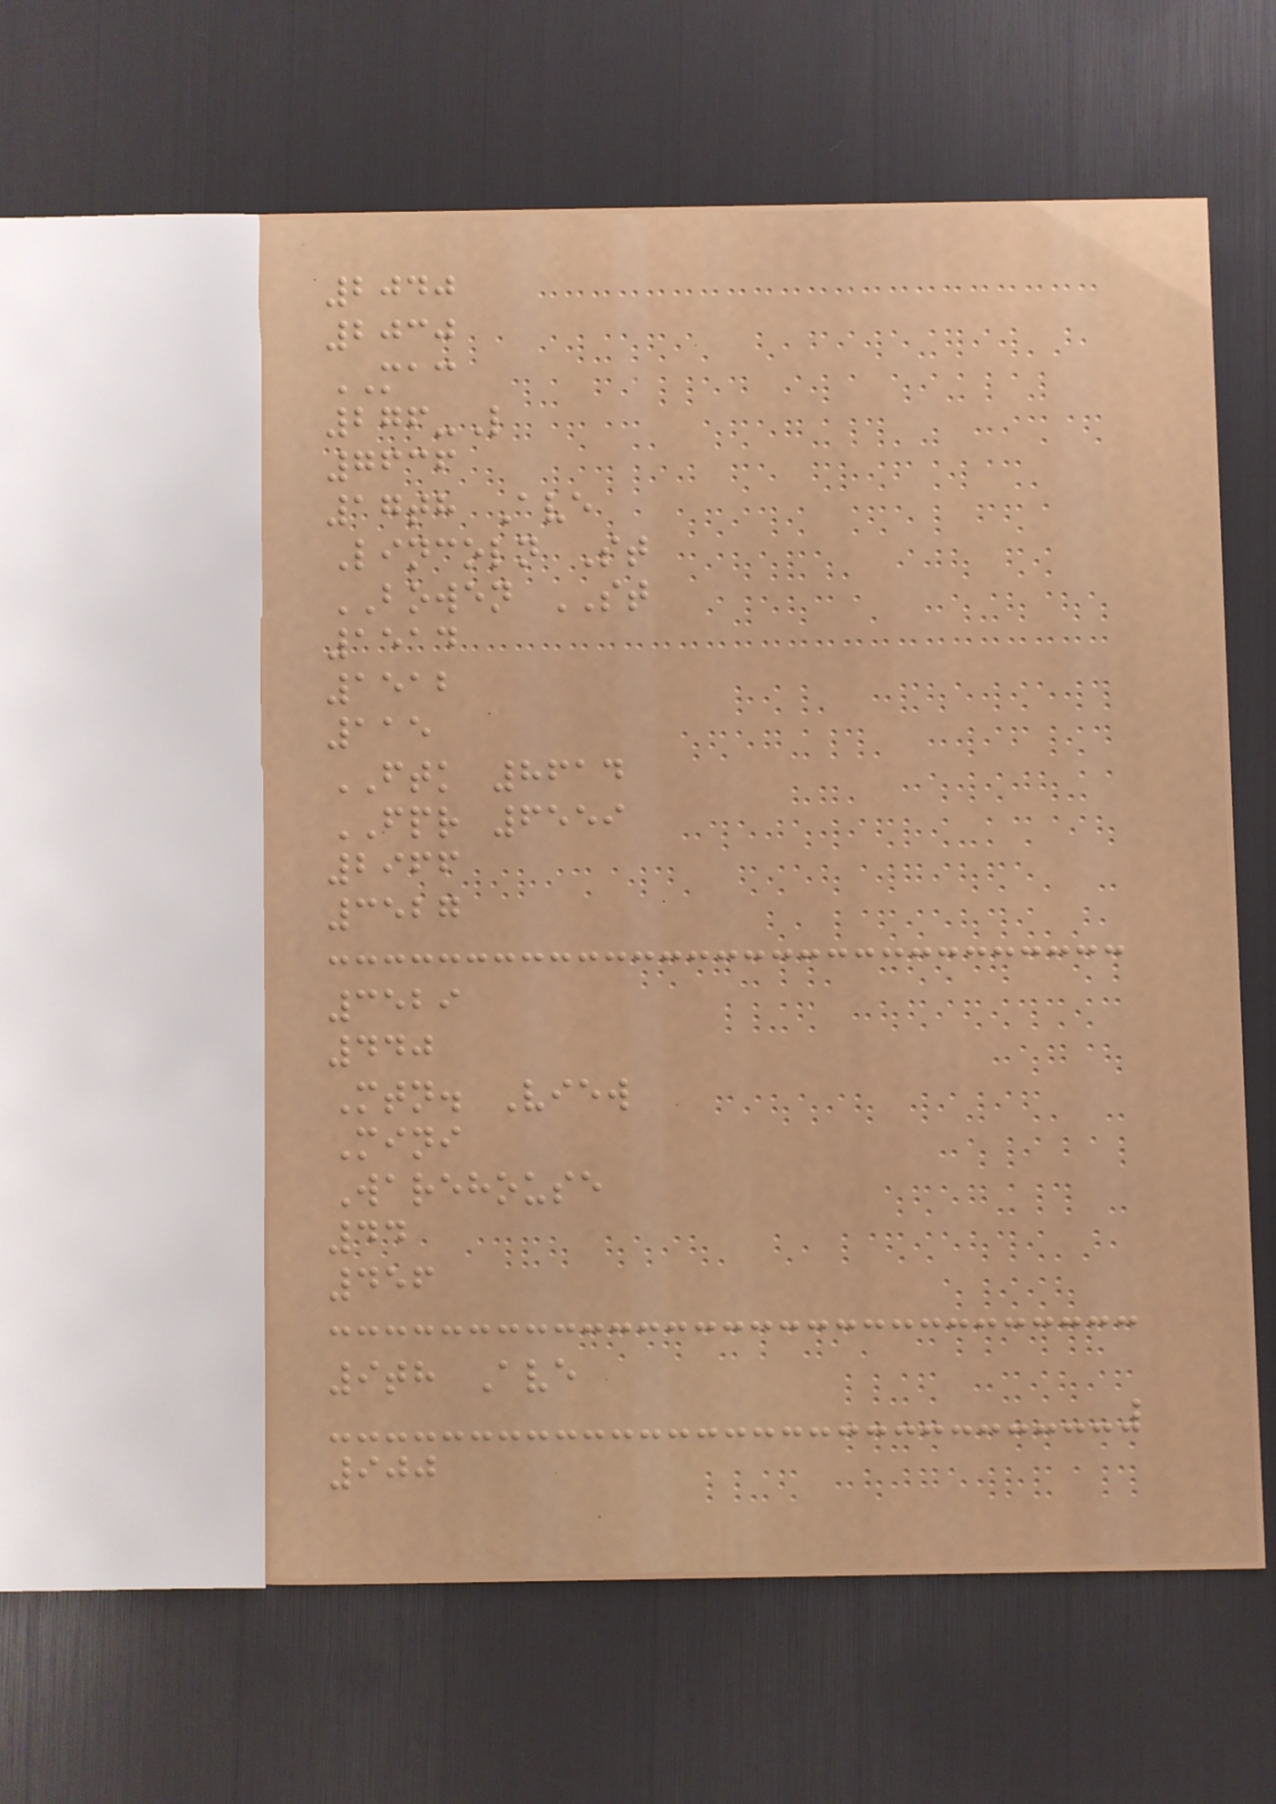2040
2030
MAC
276-L
7636
17th Ave
Lincoln St
BOWEN ST
1514
1512
115
FTK 8614
FPR 6559
2966
3527
3529
440
Mtn. View
Mini
Warehouse
44
456
9th Ave
900
